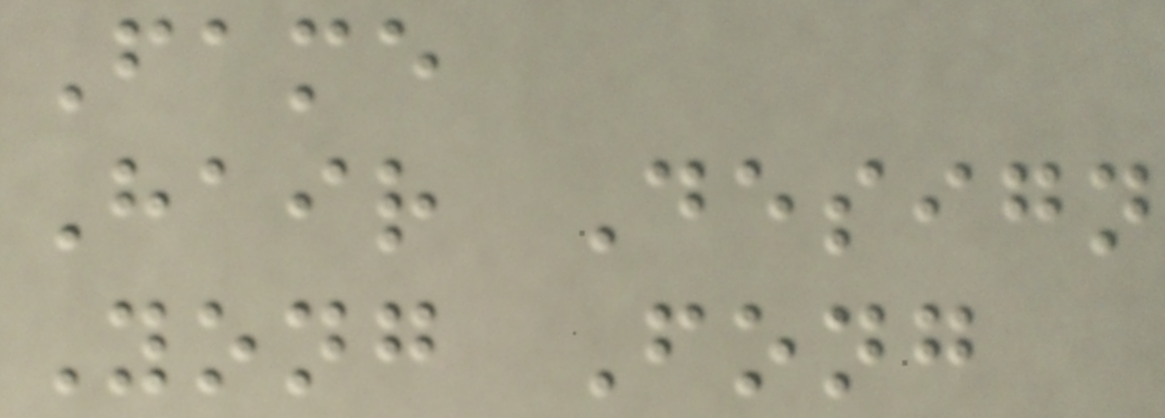Fame
Hair Design
Yong Fong
